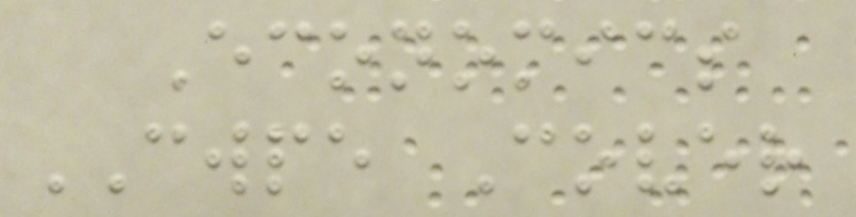Economics
CWPE Cover
